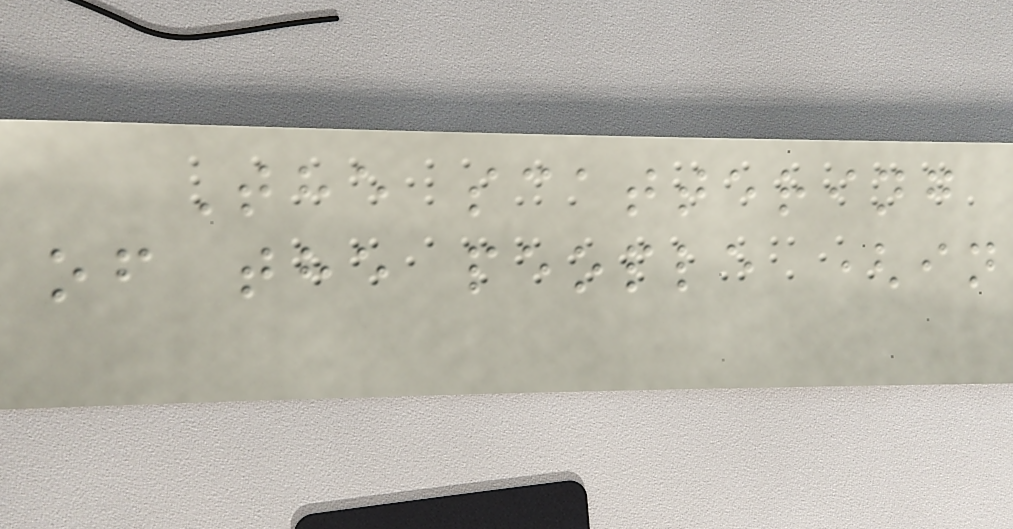The scattering
of the people (in
